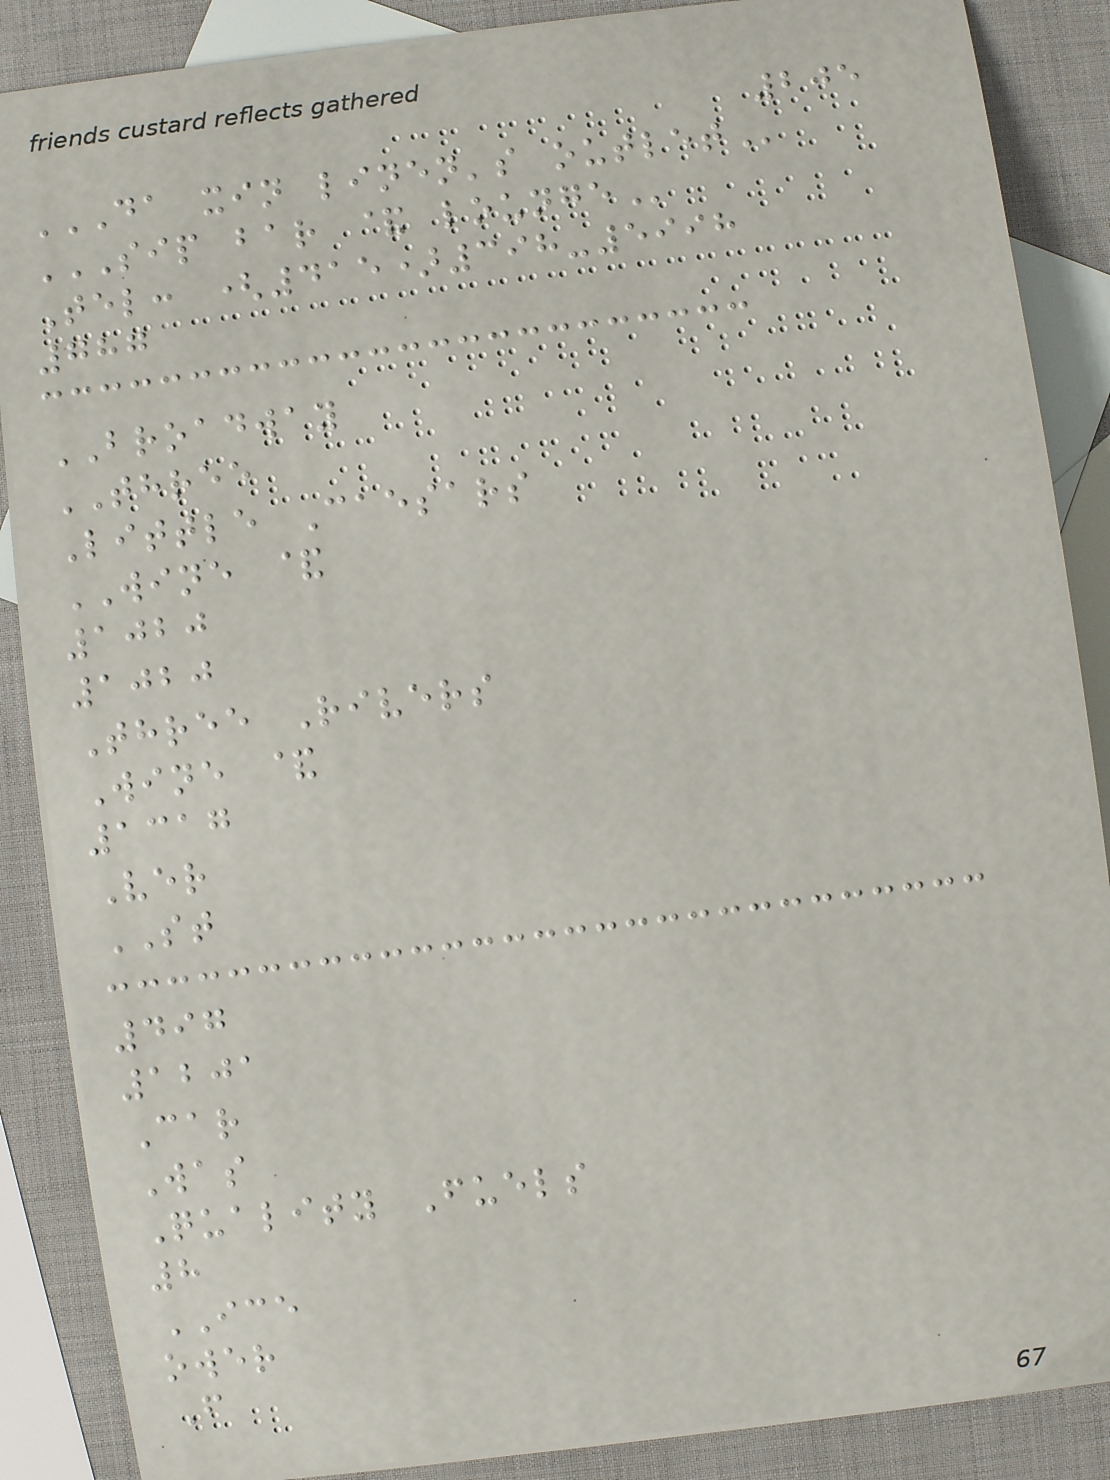205
DA XIN LINEN'S OUTLET
SIP BAR & LOUNGE
Tel: (415)398-5998
787
BROADWAY
THREE
Little Caesars
WINE &
1020
1020
Three Rivers
Wine &
1317
Ver
ST
497
1201
Car
Was
Quality Fuels
8
ICE
ower
F
